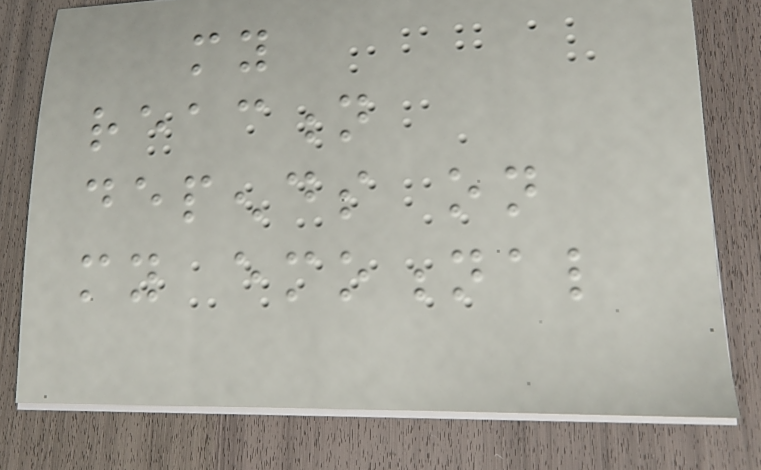my
reaction
depends on
my emotional
